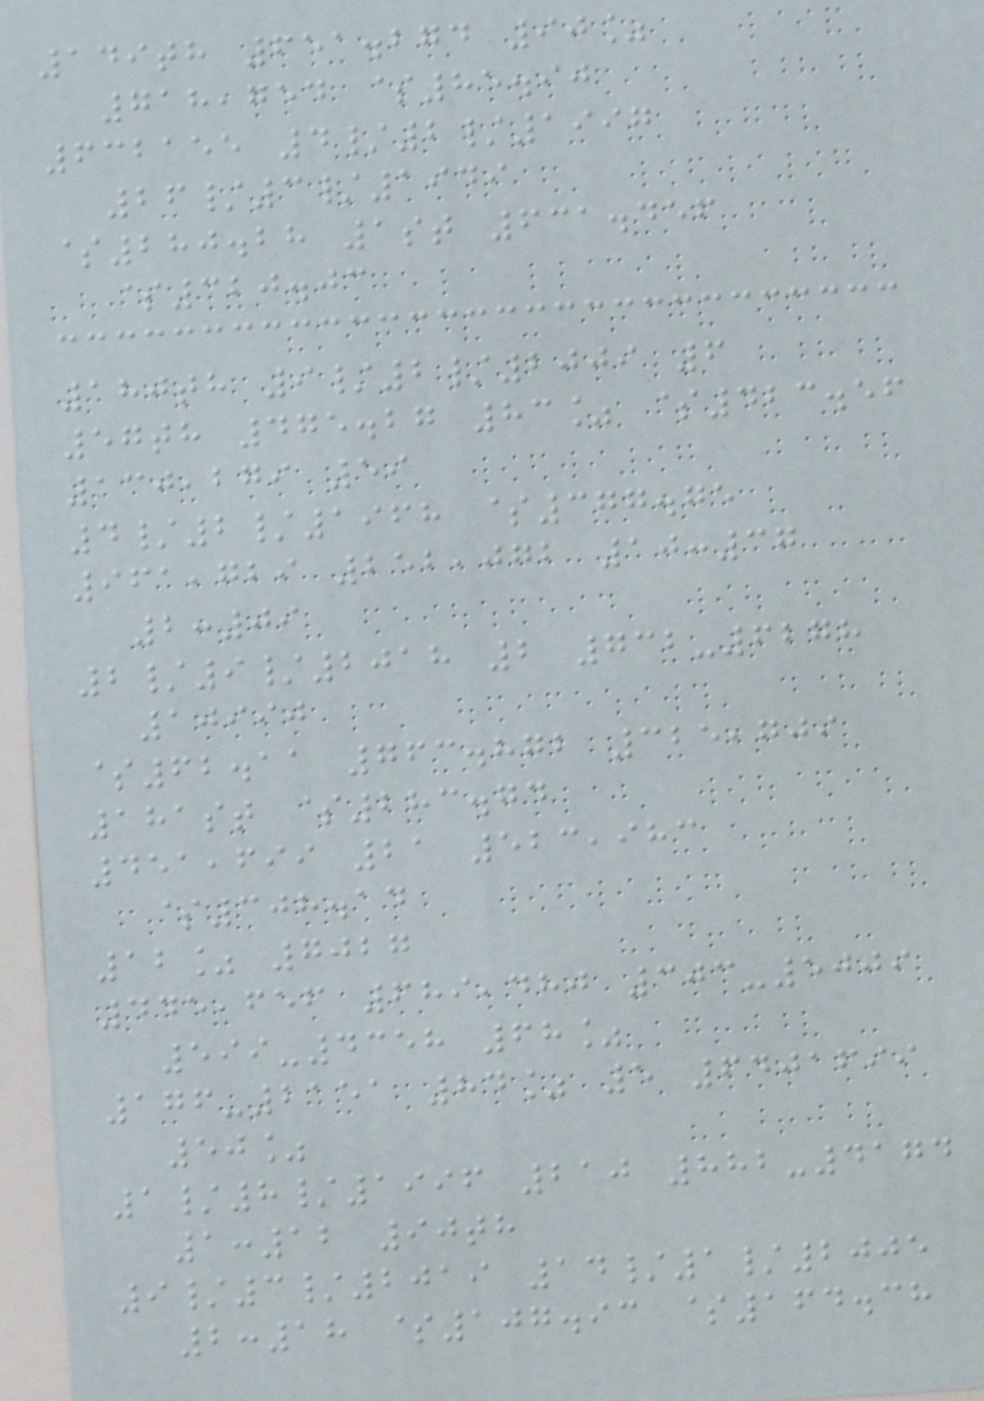149th 651.274 90%
718,754 $85.90
632155 4/2/1997
26/3/1949
$280.28 1st 631.456
$320.03
180th 9/2/2009 6
57th 475.27 83% $423.56
130,279 59
4/2/1968 $377.75
961,729 252,072 10:37
2:09
2/9/2018 2 732-6278
10990
$62.11 763.872 325,709
181st $283.74
451,699 21 523,983
$308.14
12% 7027
445,656 689,480 303-5009
599-4358 68%
176-2151 84% 5 6401699
50%
1/8/1996 210 882-4174
1:12 90th
9/3/2019 14/1/2005
2:18 $107.93 $164.38
